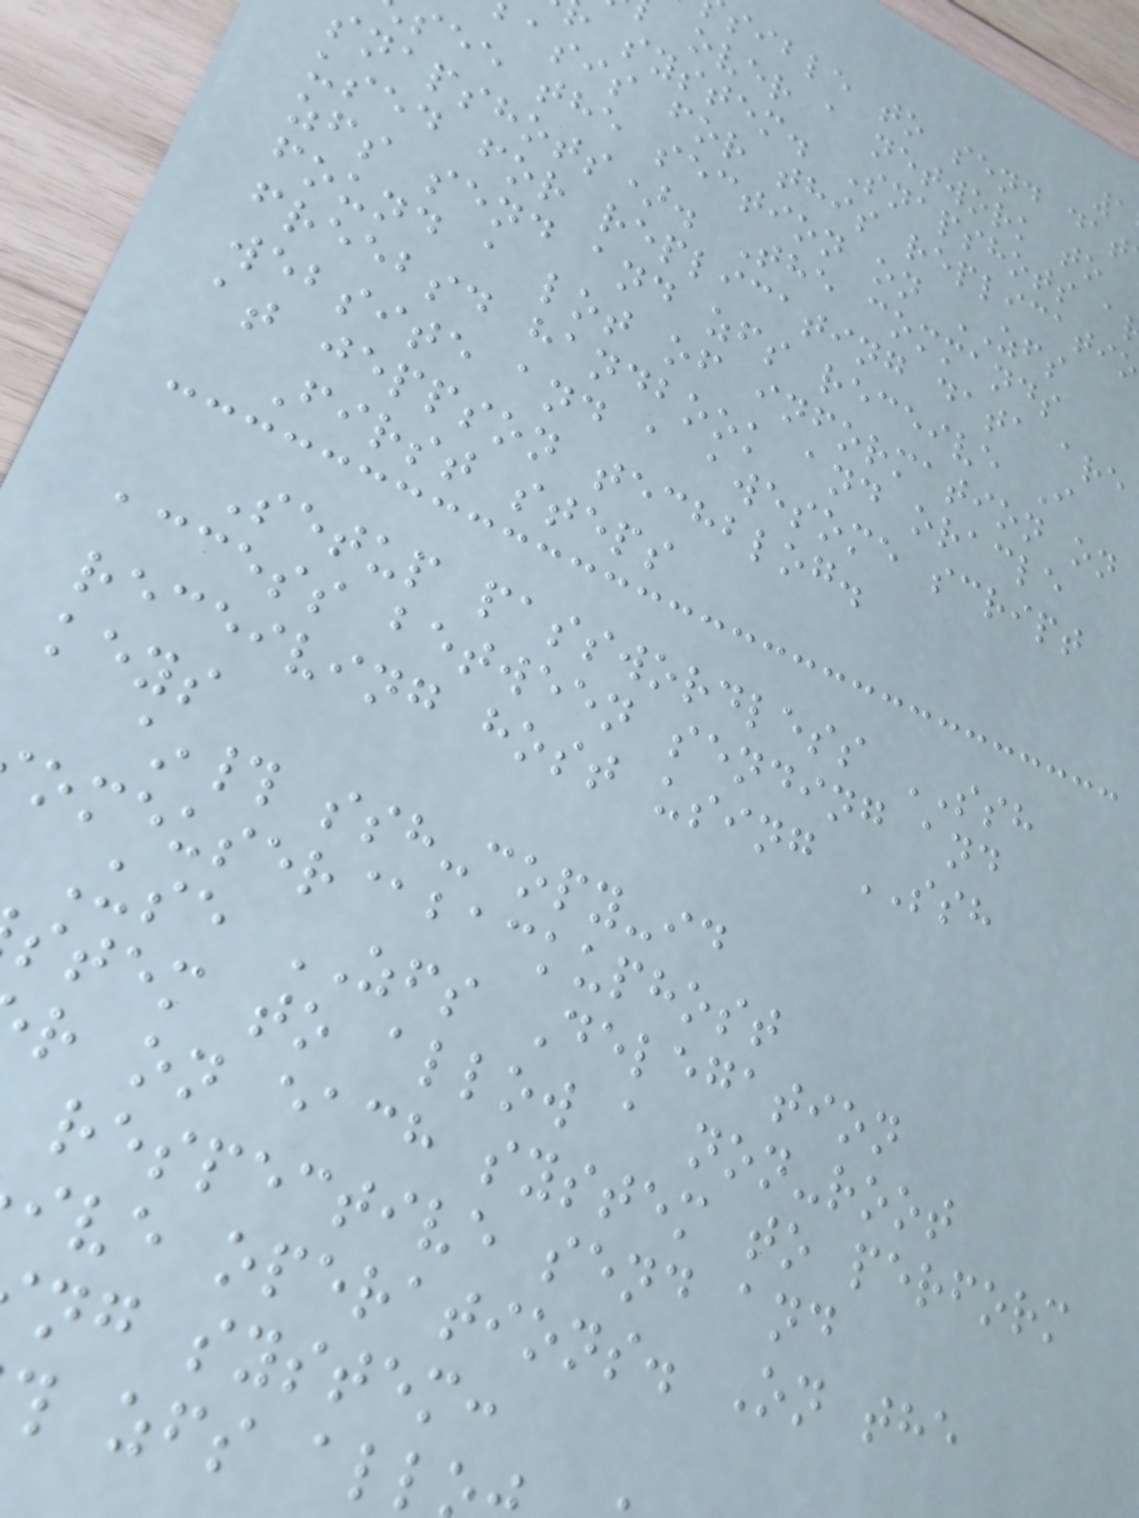sible to send dat
over a network to
system. Snapshots a
asis for this replicatio
see the section on ZFS
snapshots). The commands
used for replicating data are
zfs send and zfs receive I
found a lot of information on
freebsd handbook and oracle
website and a awesome script
at jeppson techblog.
First steps
Setup passwordless SSH
access between sending and
receiving host using SSH
keys
~# ssh-copy-id
omeuser@backuphost
Use ZFS Delegation
stem to allow a non-root
r on each system to perform
respective send and
ive operations. On the
ng system:
zfs all
